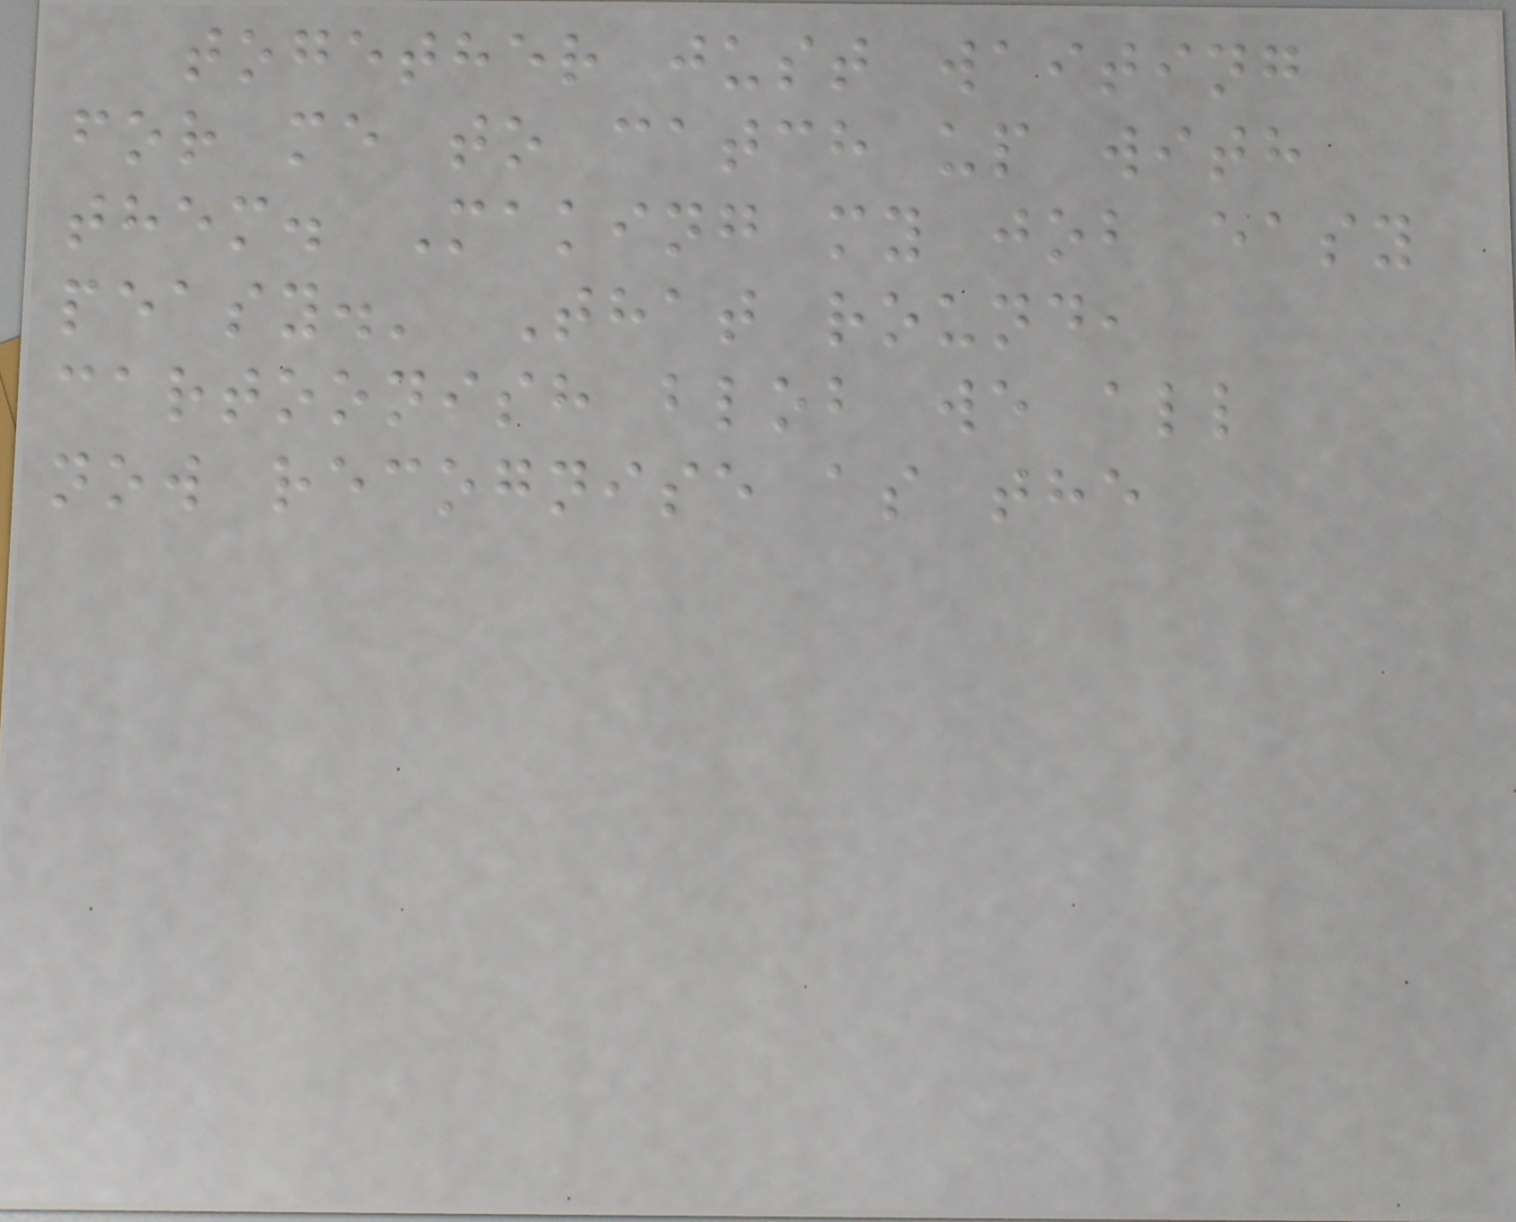together just waiting
for me to catch up with
them. Making my job easy
peasy.' That round,
cartoonish blob we all
now recognise as the
